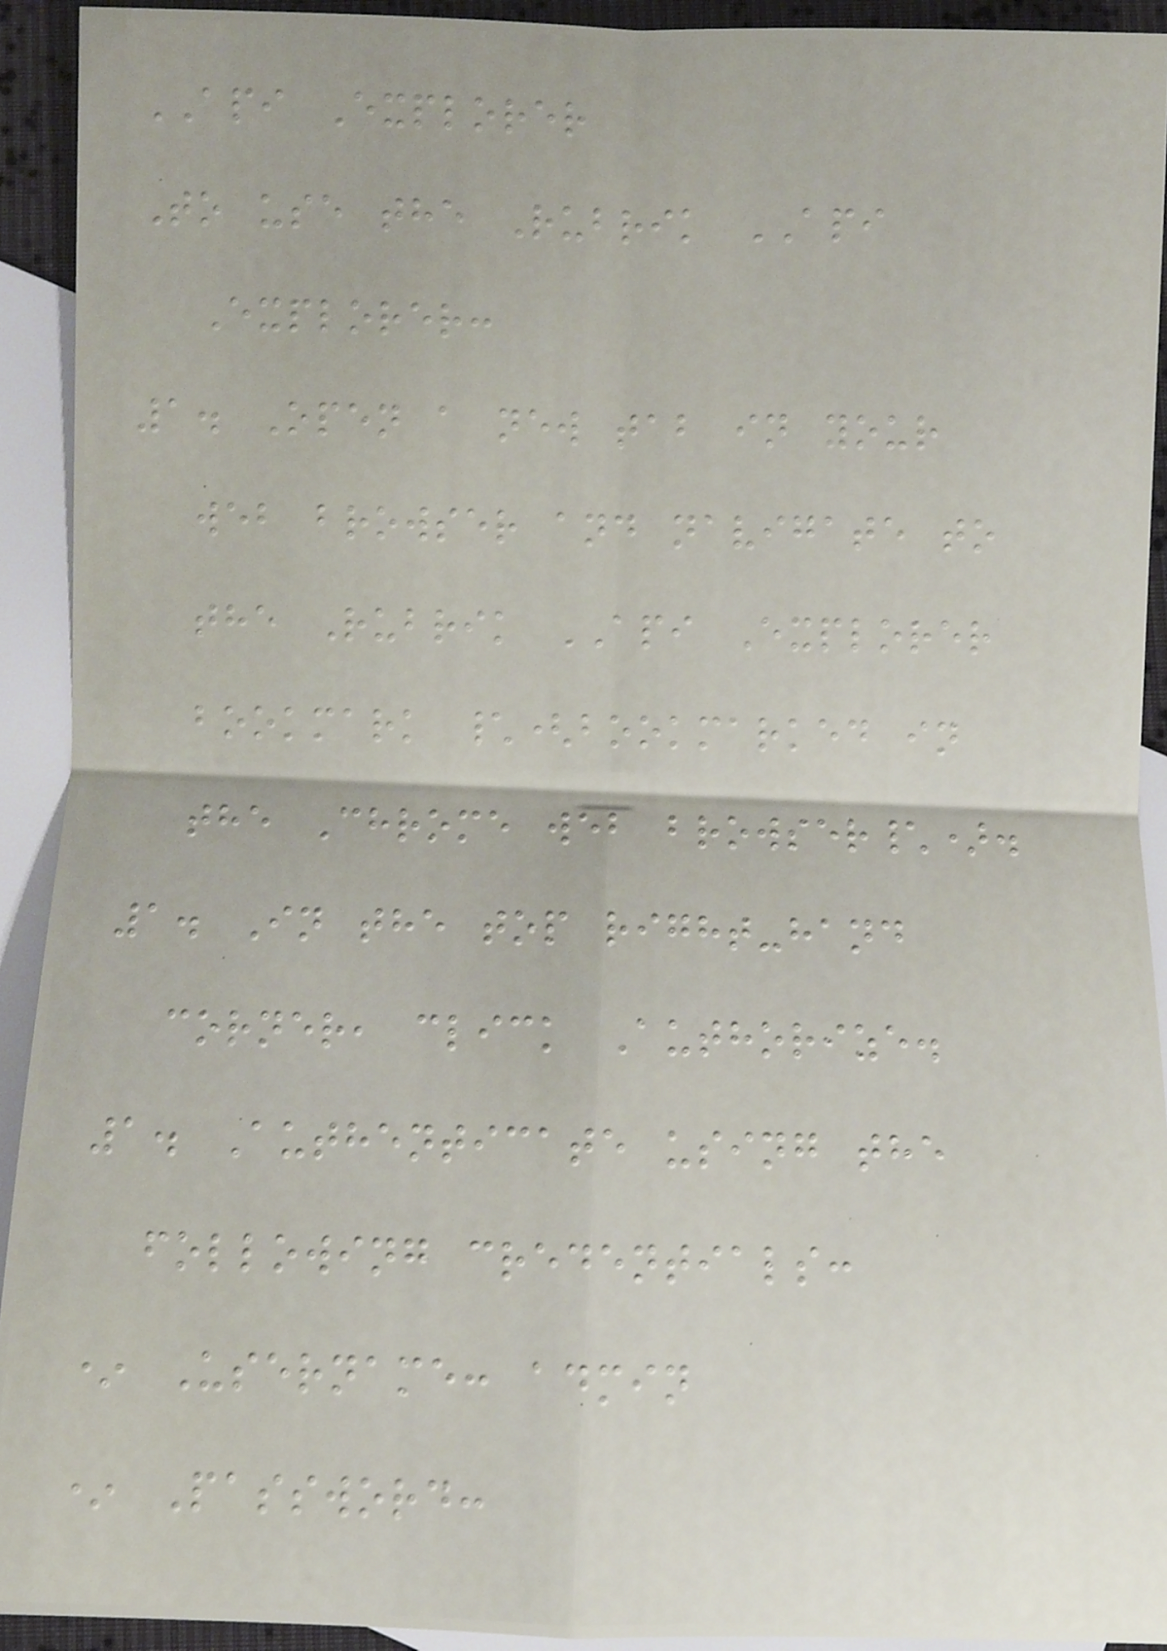API Explorer
To use the Rubrik API
Explorer:
1. Open a new tab in your
web browser and navigate to
the Rubrik API Explorer
bookmark \(bookmarked in
the Chrome web browser\).
1. In the top right-hand
corner, click Authorize.
1. Authenticate using the
following credentials:
* Username: admin
* Password:
